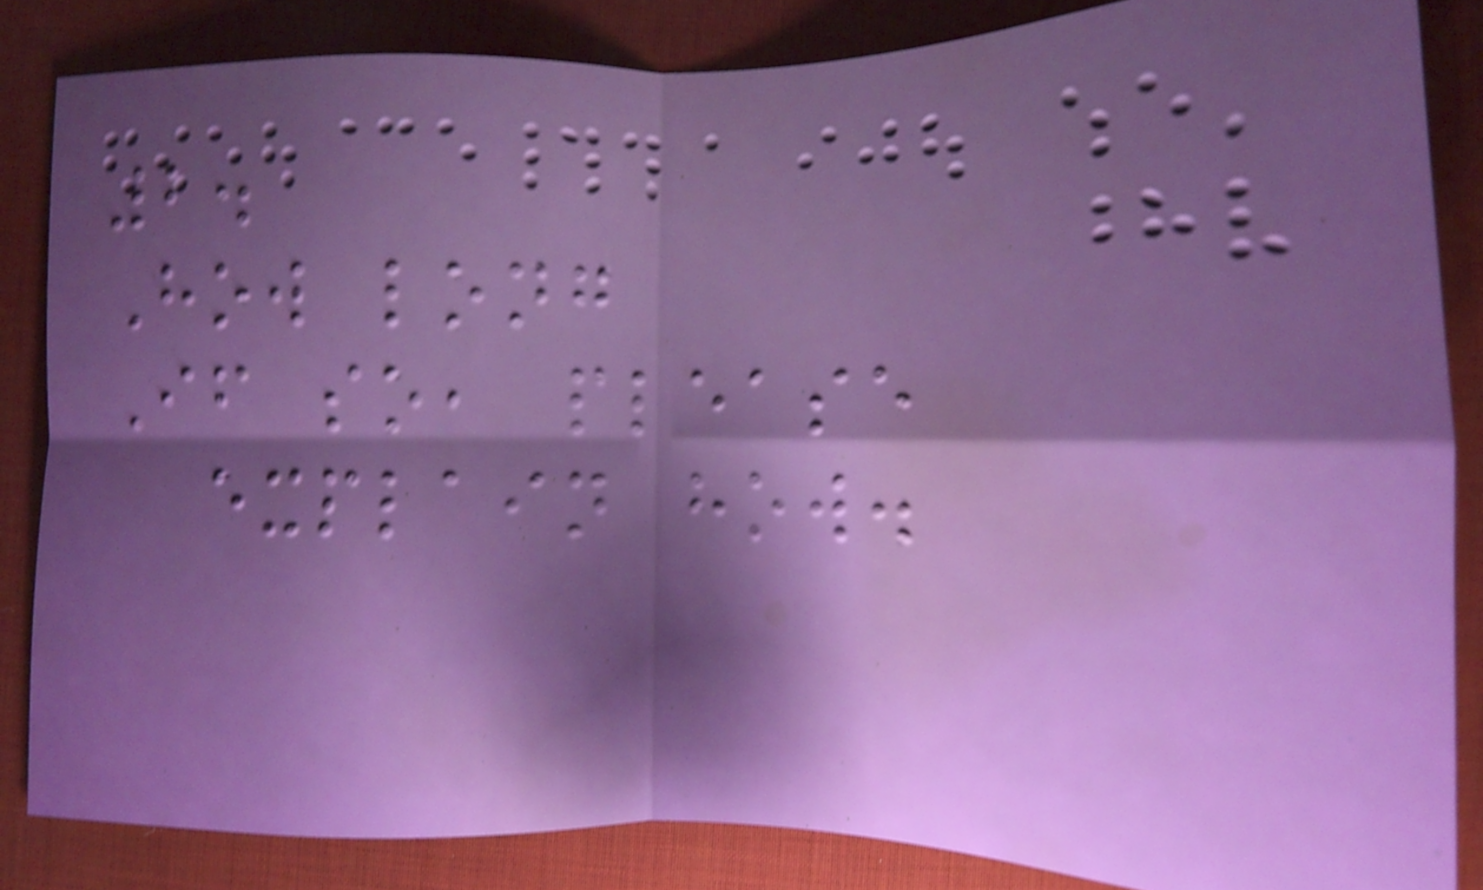2.
How long
If so, please
explain how.
